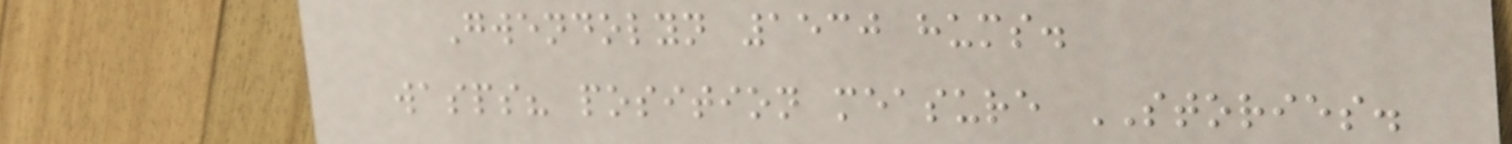Gwendolyn 1530 hums.
wasps? position measure STORIES.
